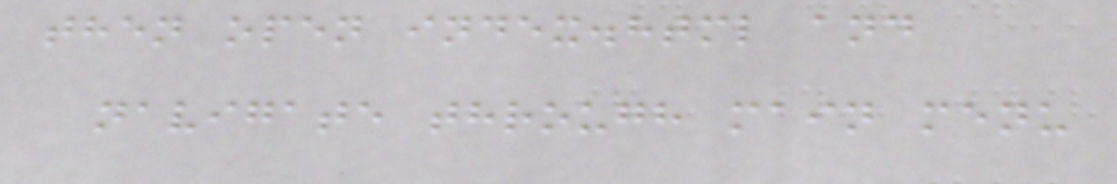then open index.html and
navigate through main menu
